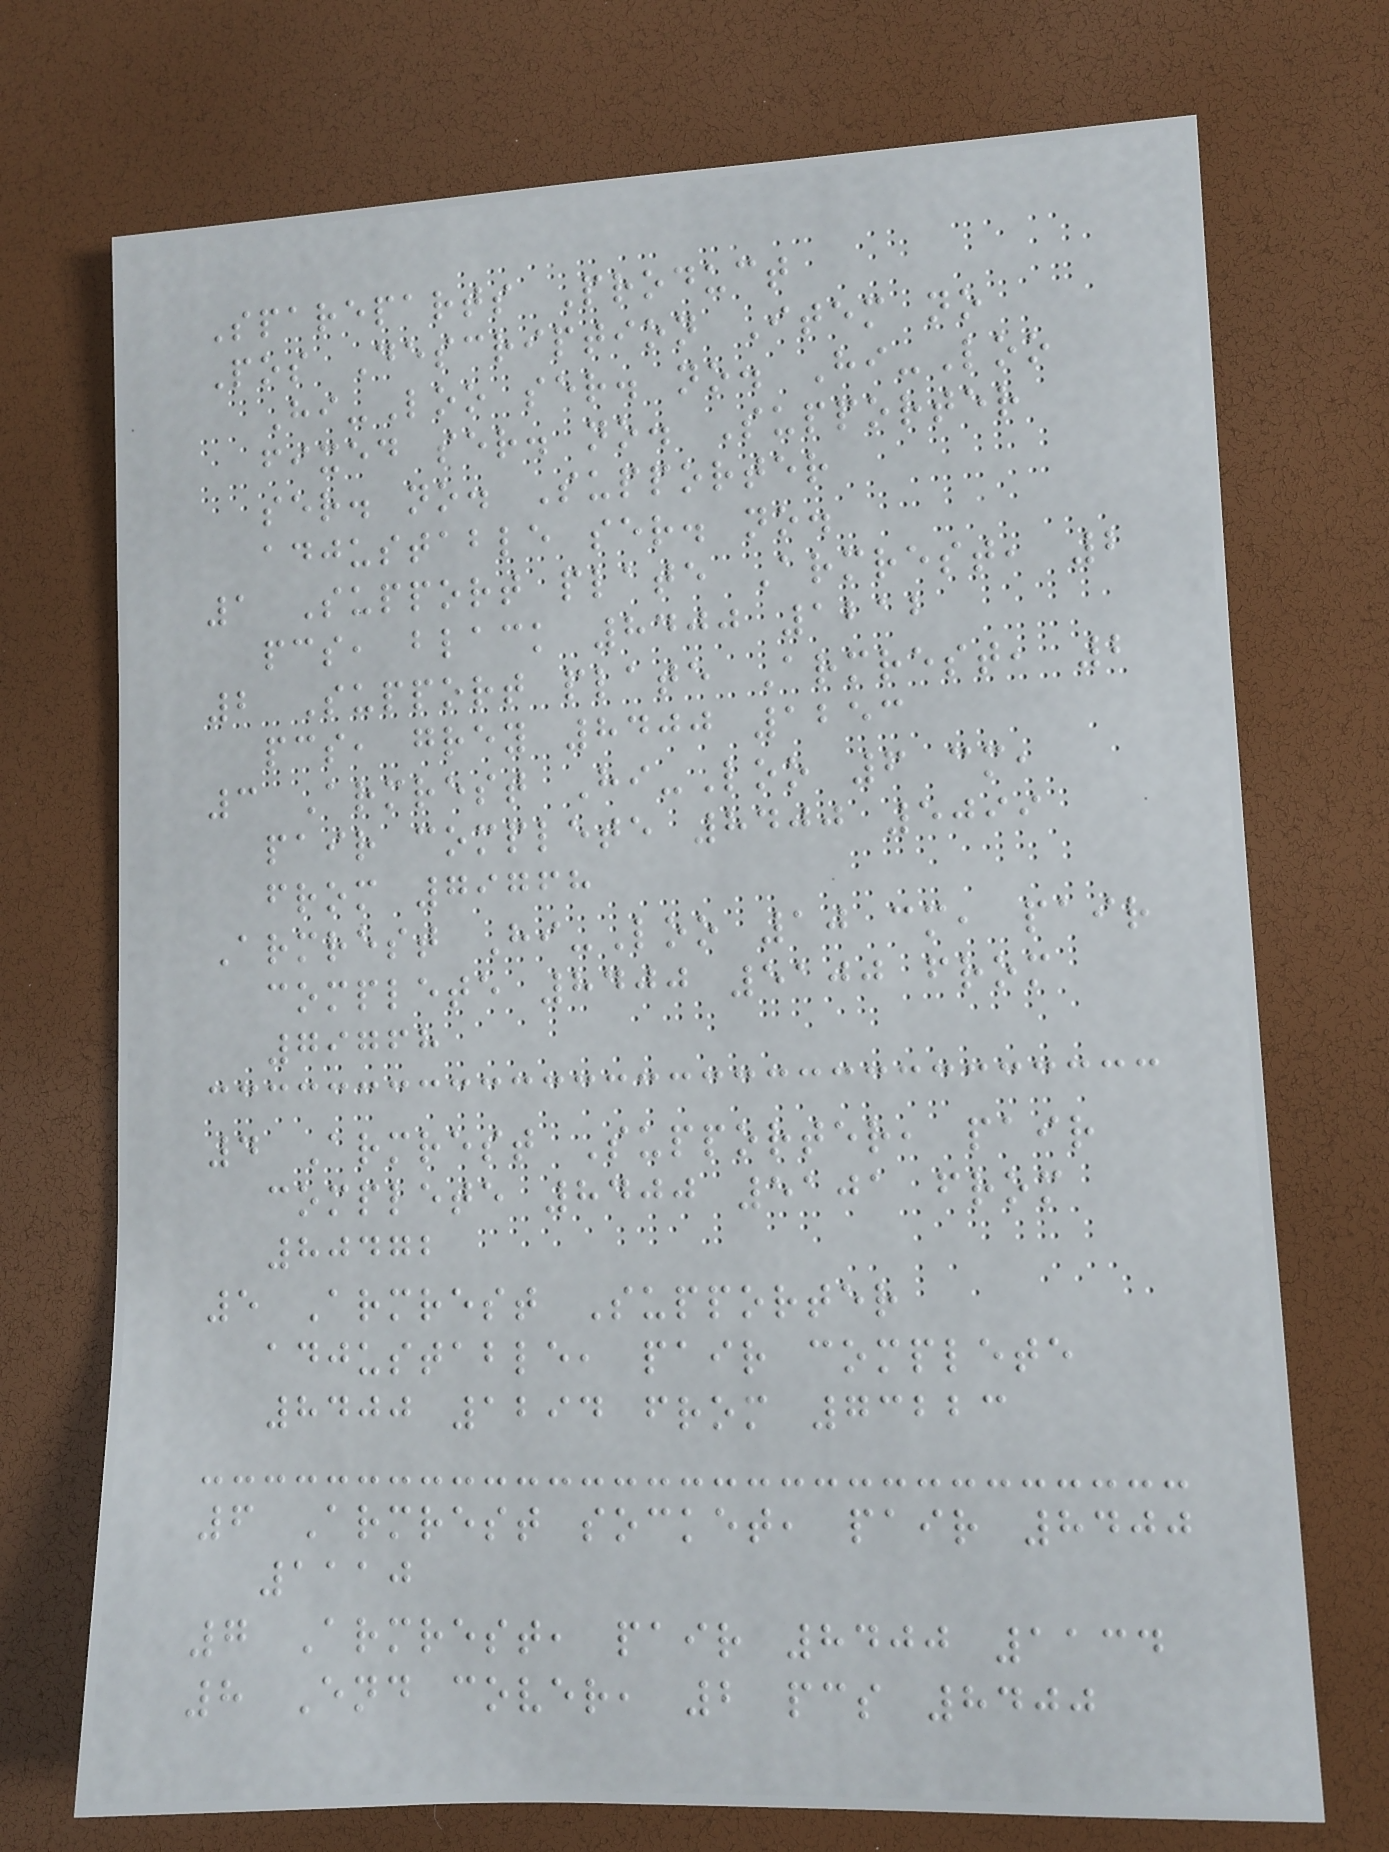Spareparts Product
Pos Description Item no
Hi-Loo ser. no. Hi-Loo
fixed ser. no. Supporter
ser. no. Supporter
adjustable ser. no.
1 Support plate Armrest, 2
pcs, black 8400 1212
2 Support plate Armrest, 2
pcs, grey 8400 1253
3 Armrest Hi-Loo 6 cm,
pair complete 8400 5099
from 79768
Armrest Hi-Loo 10 cm, pair
complete 8400 5100 from
79768
4 Armrest Supporter, pair
complete 8400 5101 from
80472
5 Armrest Supporter
adjustable, pair complete
8400 1294 from 73223
6 Armrest socket, pair 8400
1110
7 Armrest, pair 8400 1134
8 End cover, 2 pcs 8400
